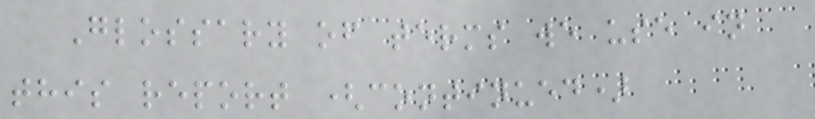Glossary of terms we use in
this report (continued)
